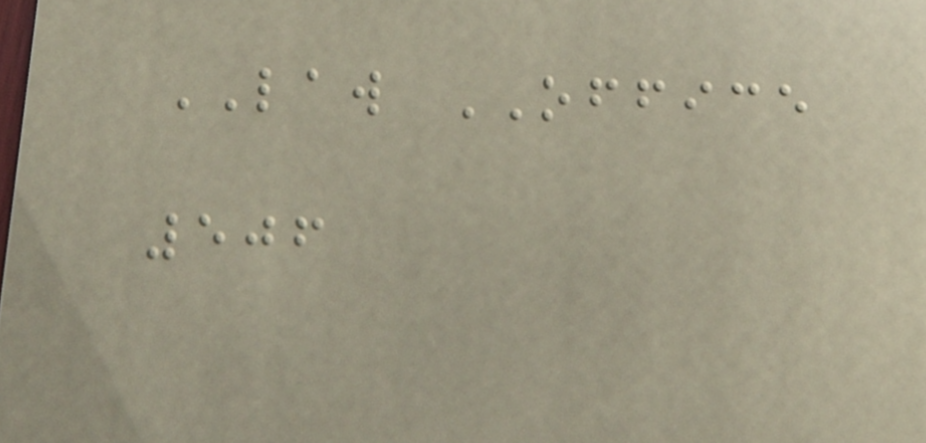LAW OFFICE
506
